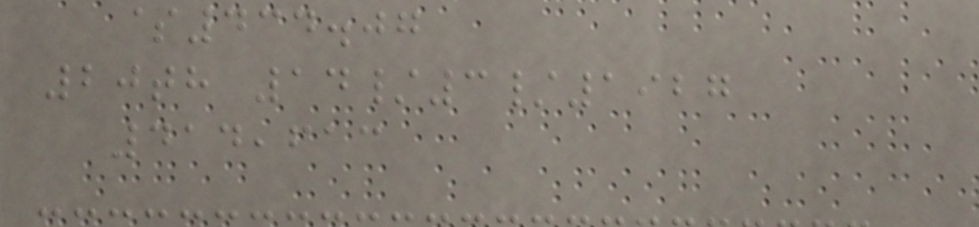$434.07
20th 14/3/1927
414,613
